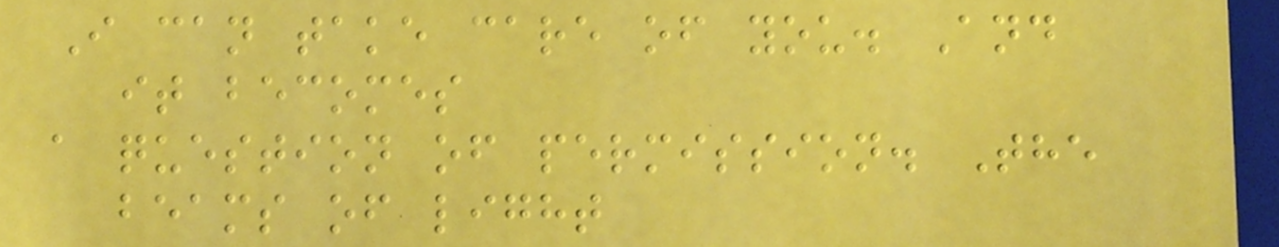I can take care of you. And
it becomes
a question of permission. The
beams of light
